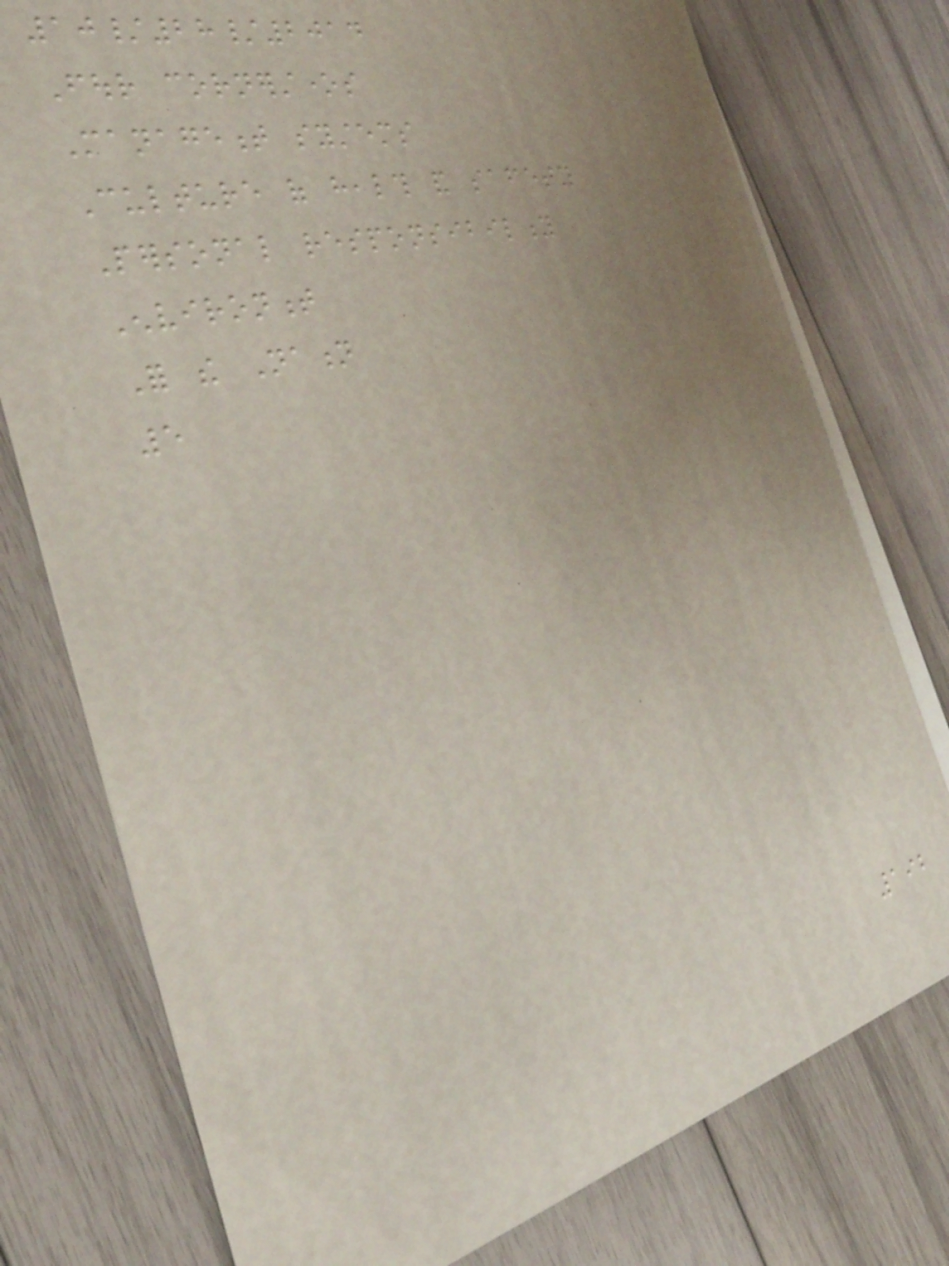10/28/2014
Four cornerstones
Management systems
Culture of health and safety
Personal responsibility
Environment
For the Nation
5
192
